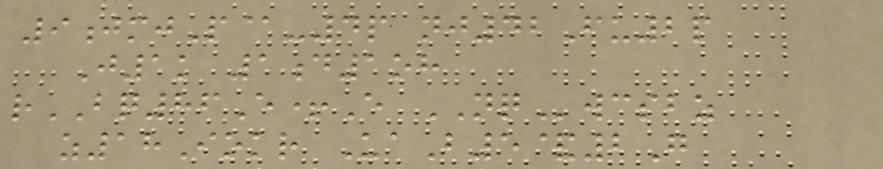9jmjP@-4p nj42Fu2p
J1k 1d1oh
rBQ86E+E NQwcsbz
z18Iokr UaB5&2G
